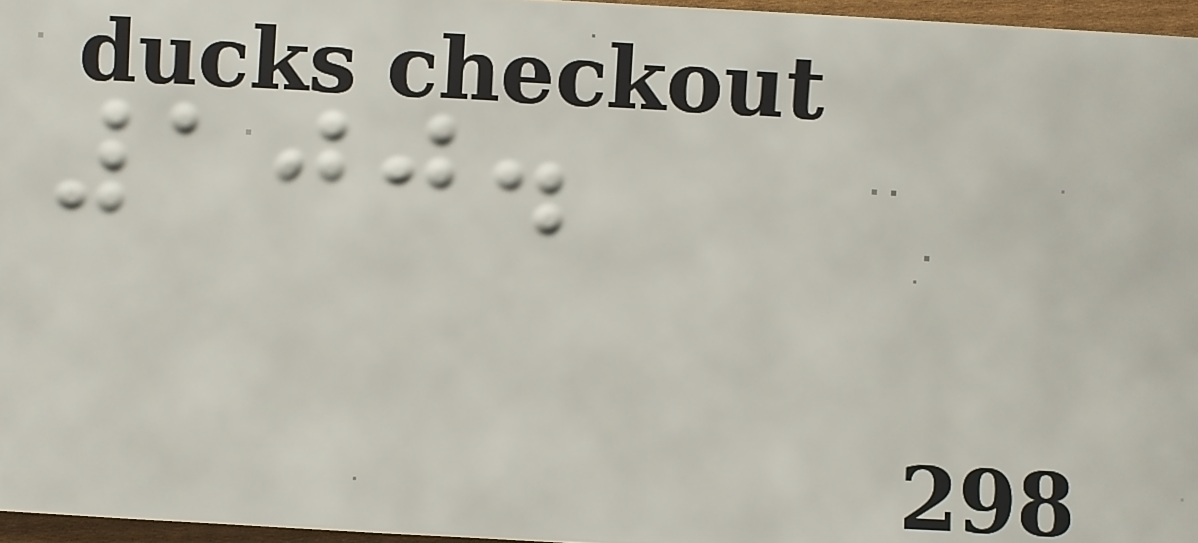100.
